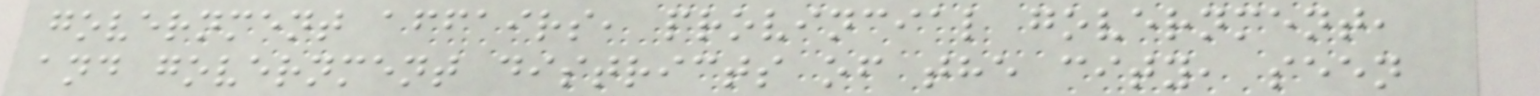government affairs, provincial government,
and government districts of the city, seen
